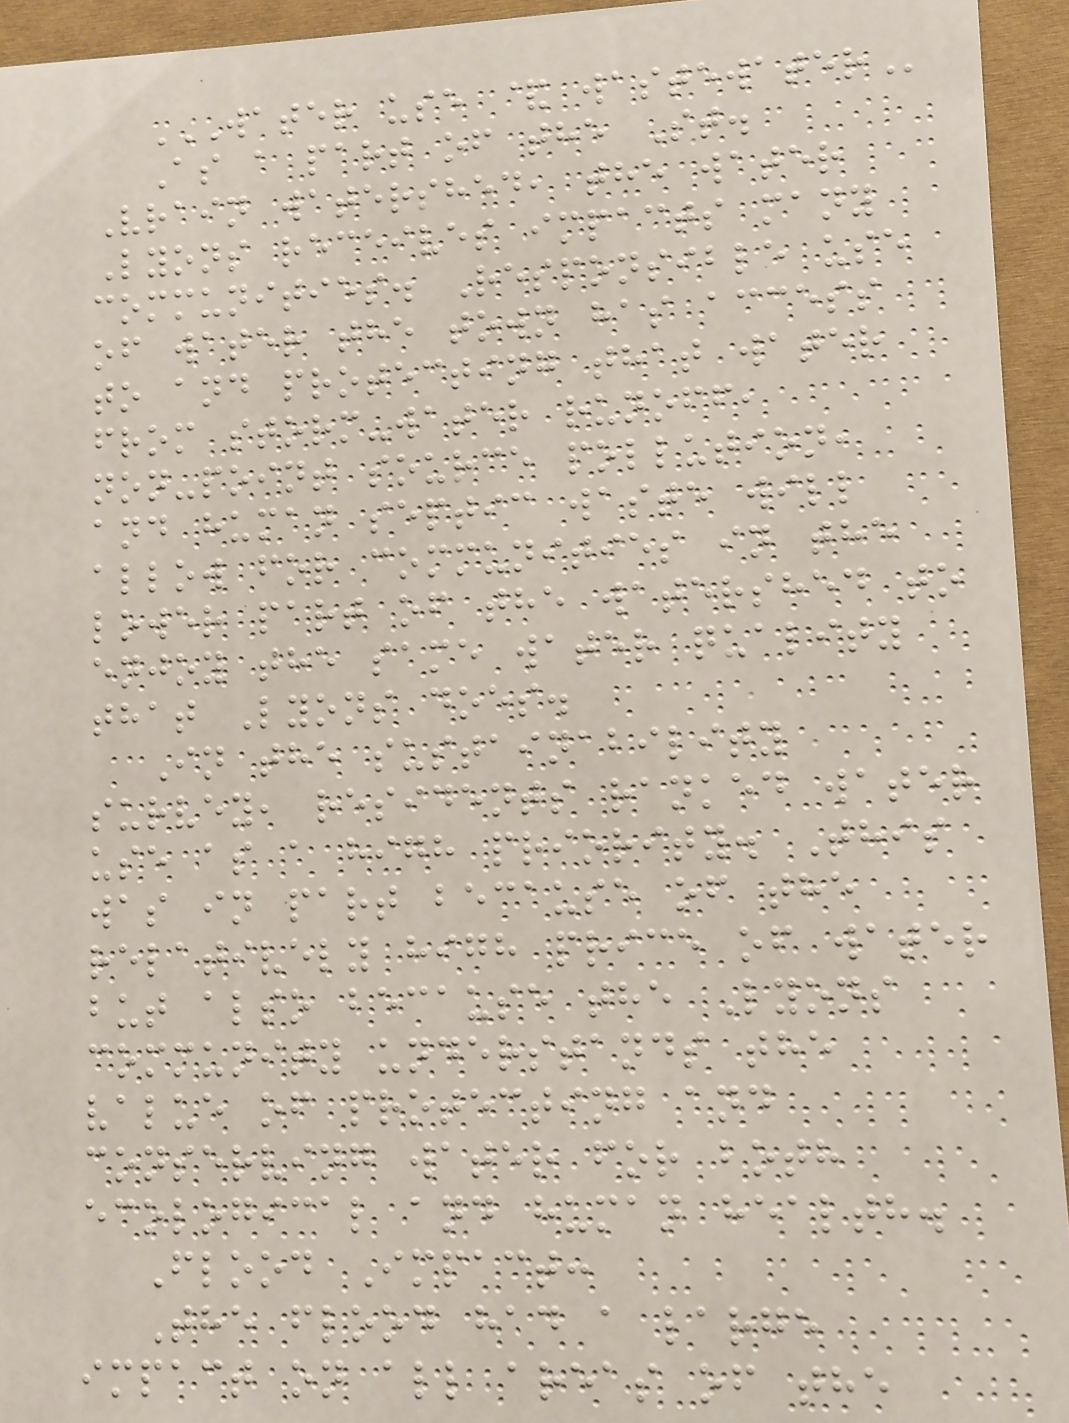WATER USE & WASTEWATER
As a part of the St.
Vrain watershed, the water
Lyons receives impacts many
communities. Responsible use
of water the town has access
to and protecting that water
from storm-water runoff,
non-point source pollution,
and human septic waste will
allow for communities in the
lower part of the watershed to
enjoy the same water quality
that Lyons does.
In the sustainability
survey, residents ranked water
use as a high priority. This
was in part because of the
relatively high price of water
but also because the Lyons
community understands the
value of protecting and
conserving water for both
ecological and human health.
Flood Impact:
The flood had a large
impact on all areas of the
